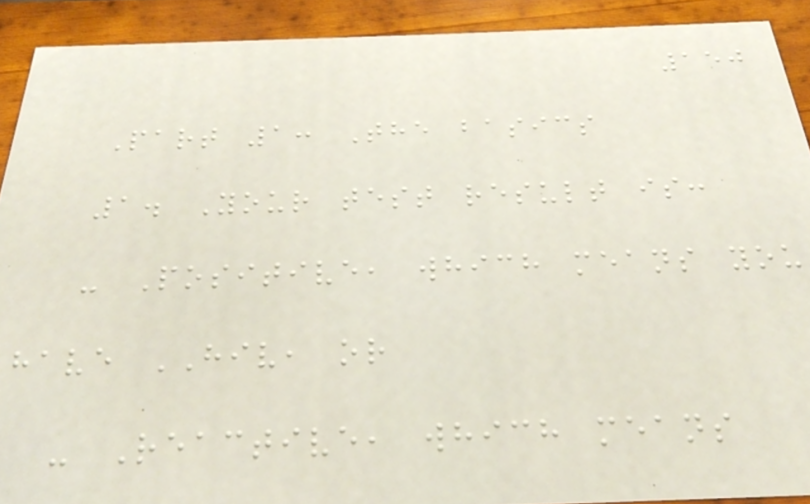150
Part 1: The basics
1. Your test result is:
- Positive, which means you
have HIV, or
- Reactive, which means
